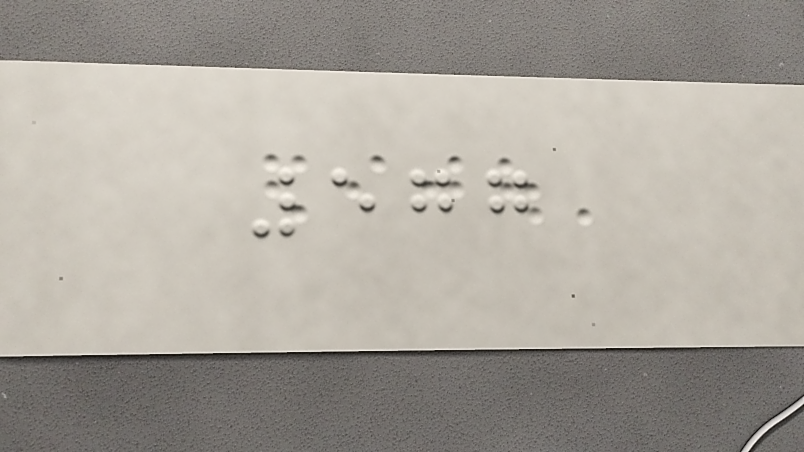577
